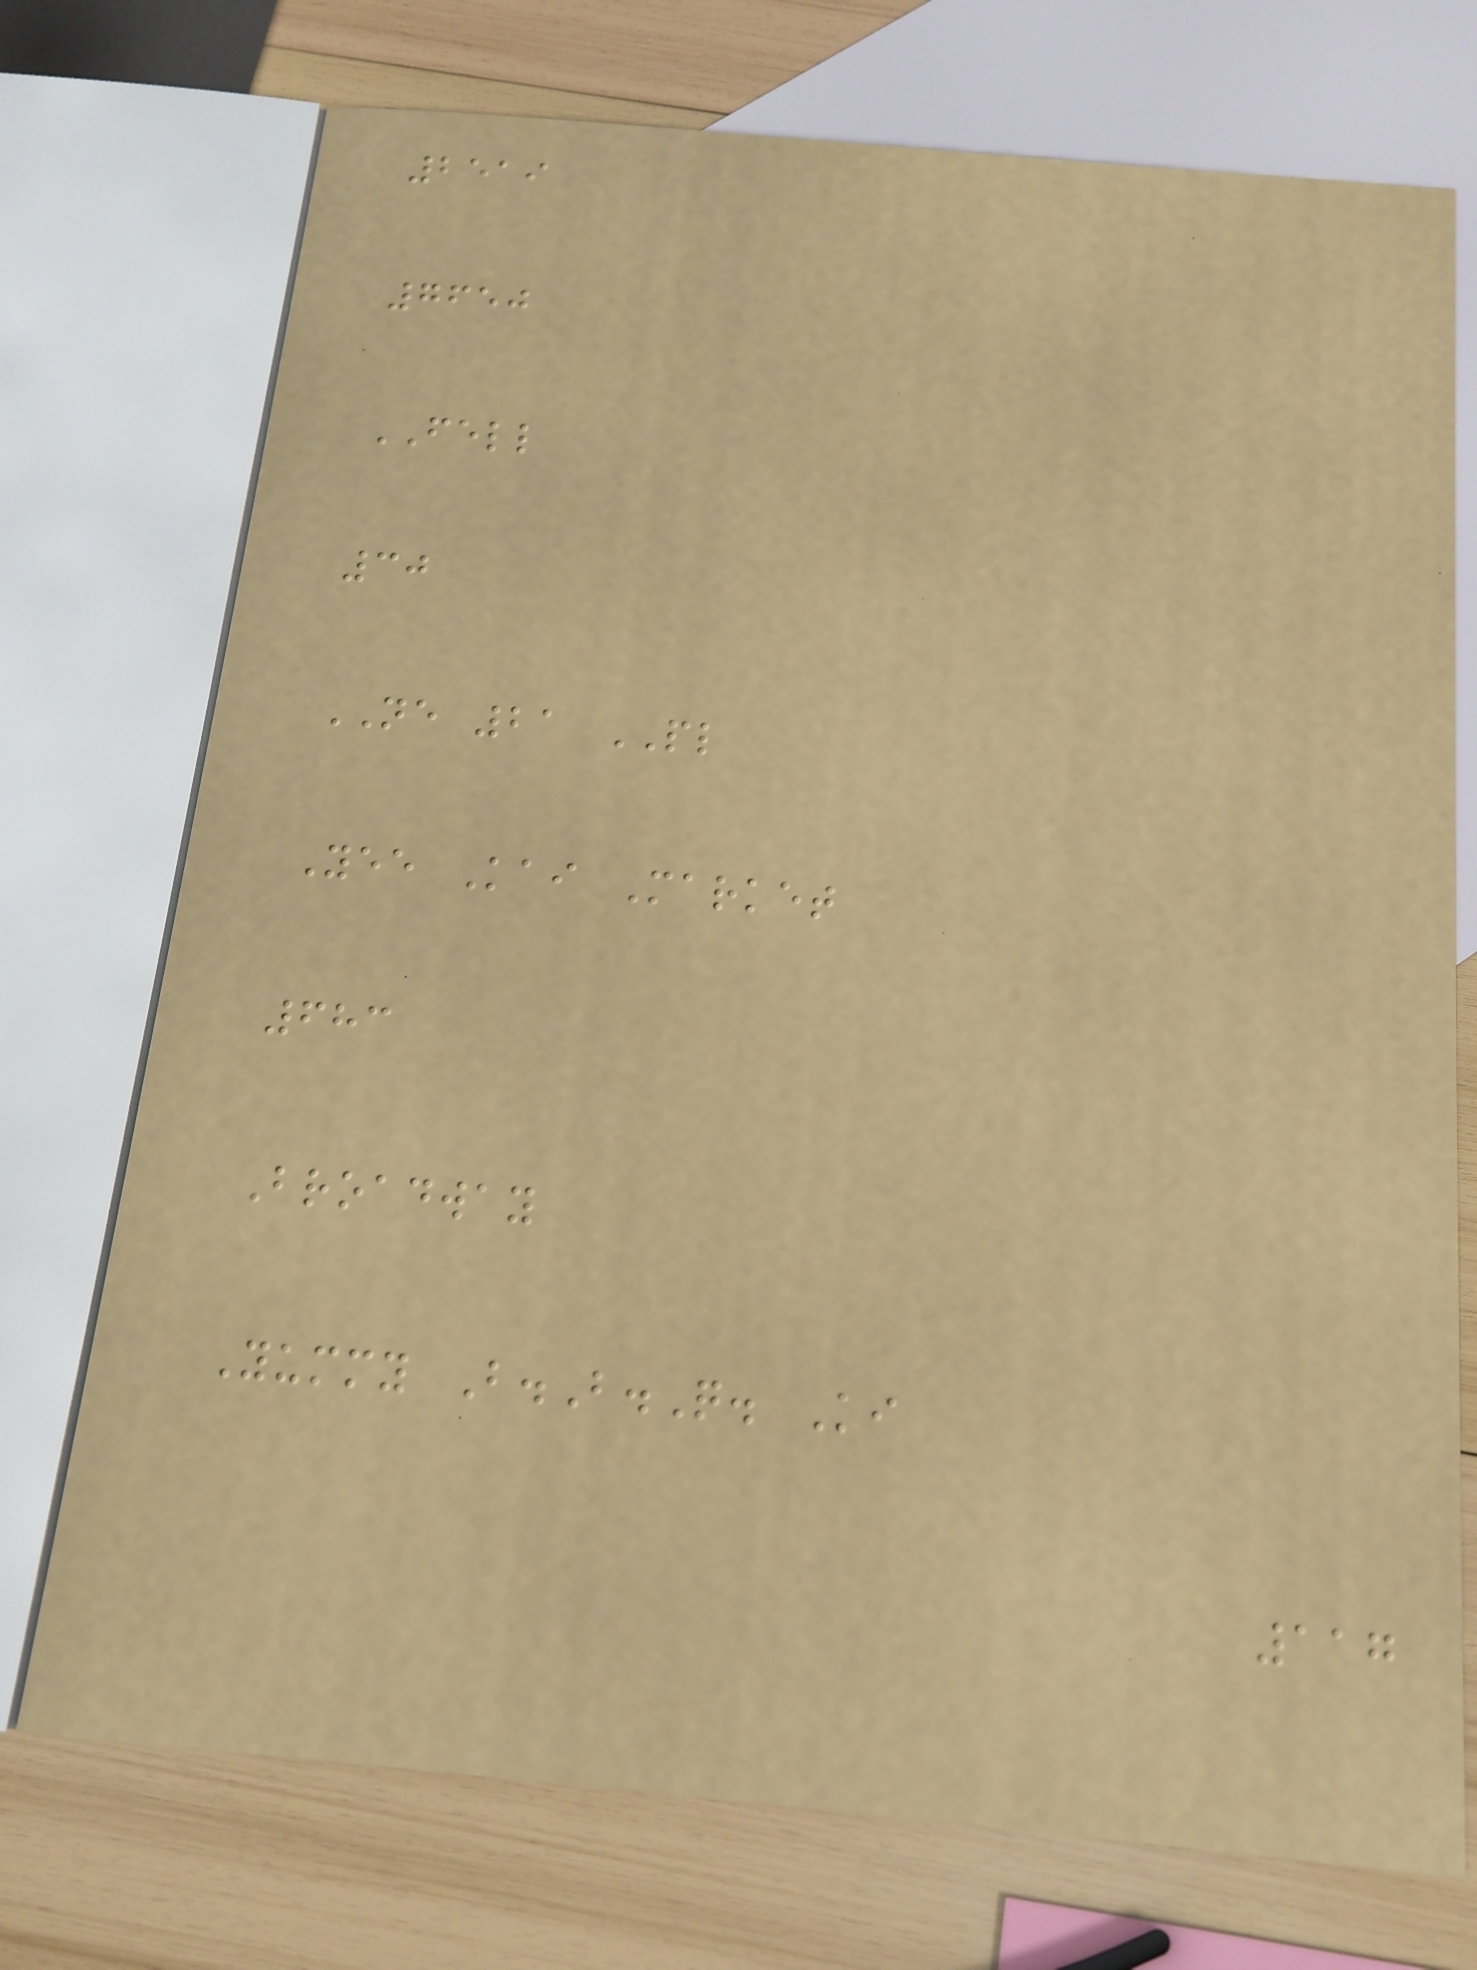2519
7650
FELL
30
NE 21 PL
Yee Kai Market
683
Broadway
Yummy B.B.Q. Ki
117
